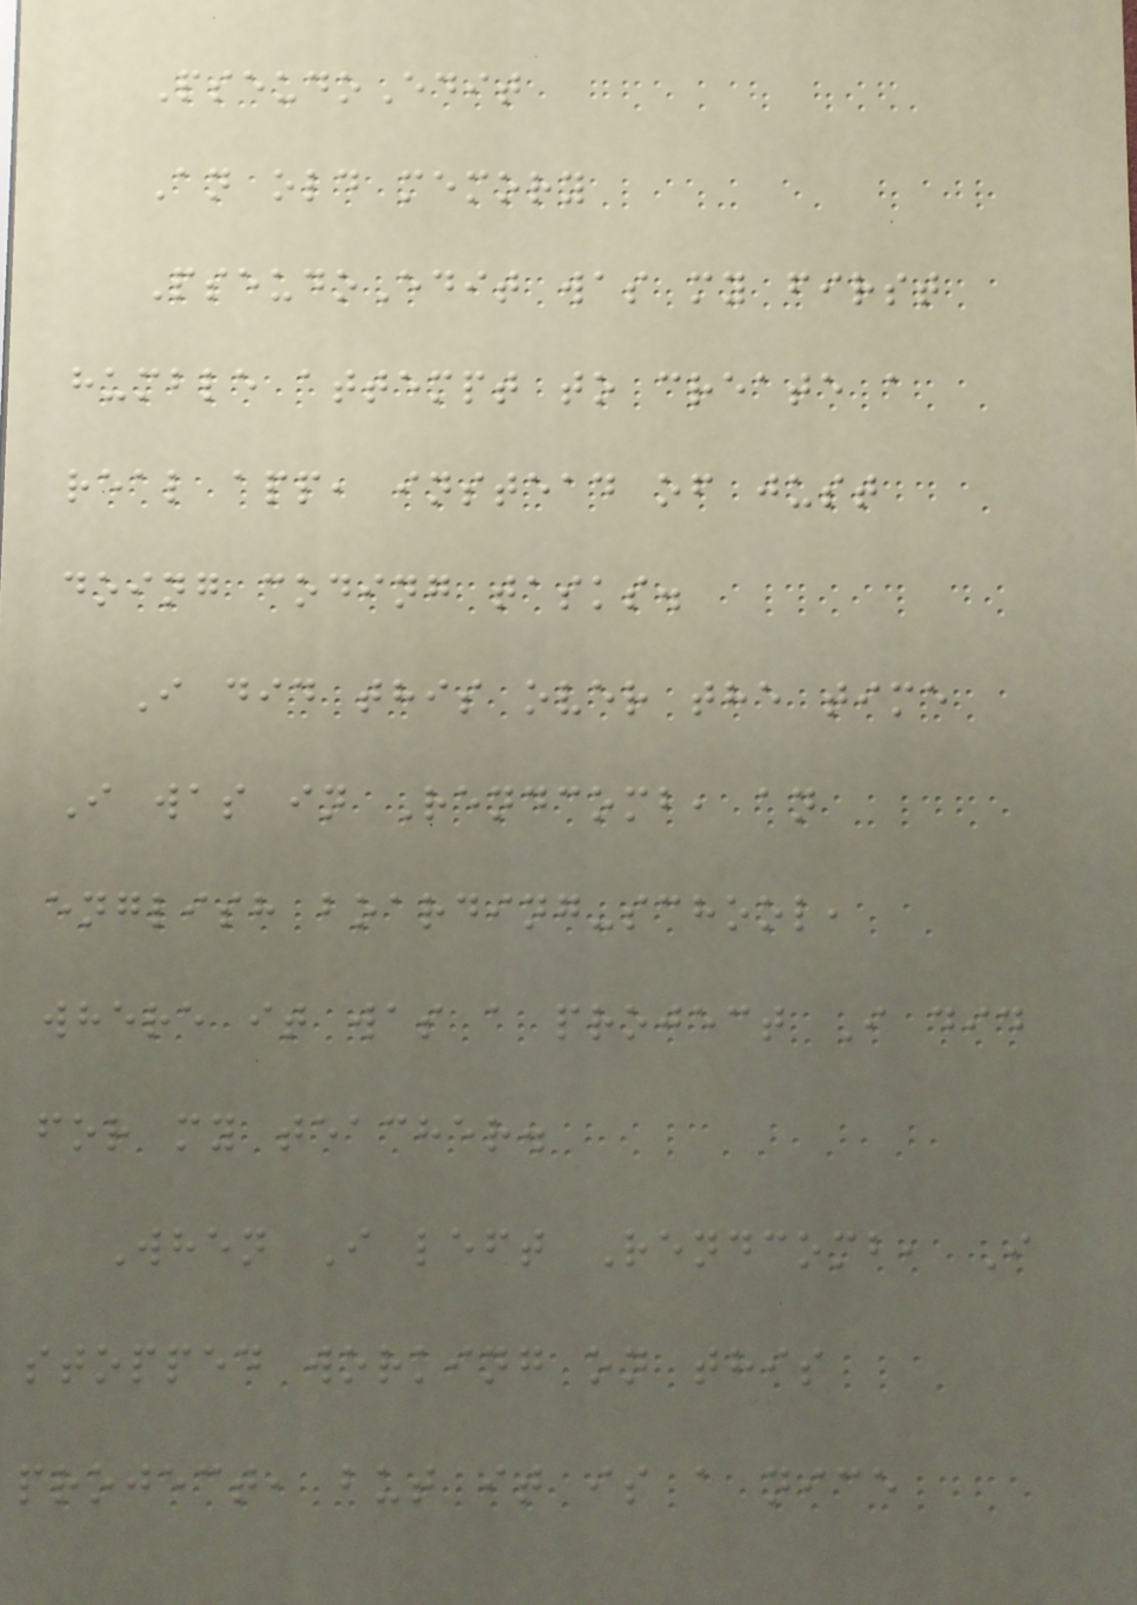PseudoEdit
An old memory
PseudoEdit was my first
humble attempt to create a
real app, instead of just
doing coding tasks.
I did this over the time
I was in Rendcomb, an
english boarding-school,
where it was a project I did
for my teacher.
When I left Rendcomb, I
stopped working on this
project, but it is a nice
